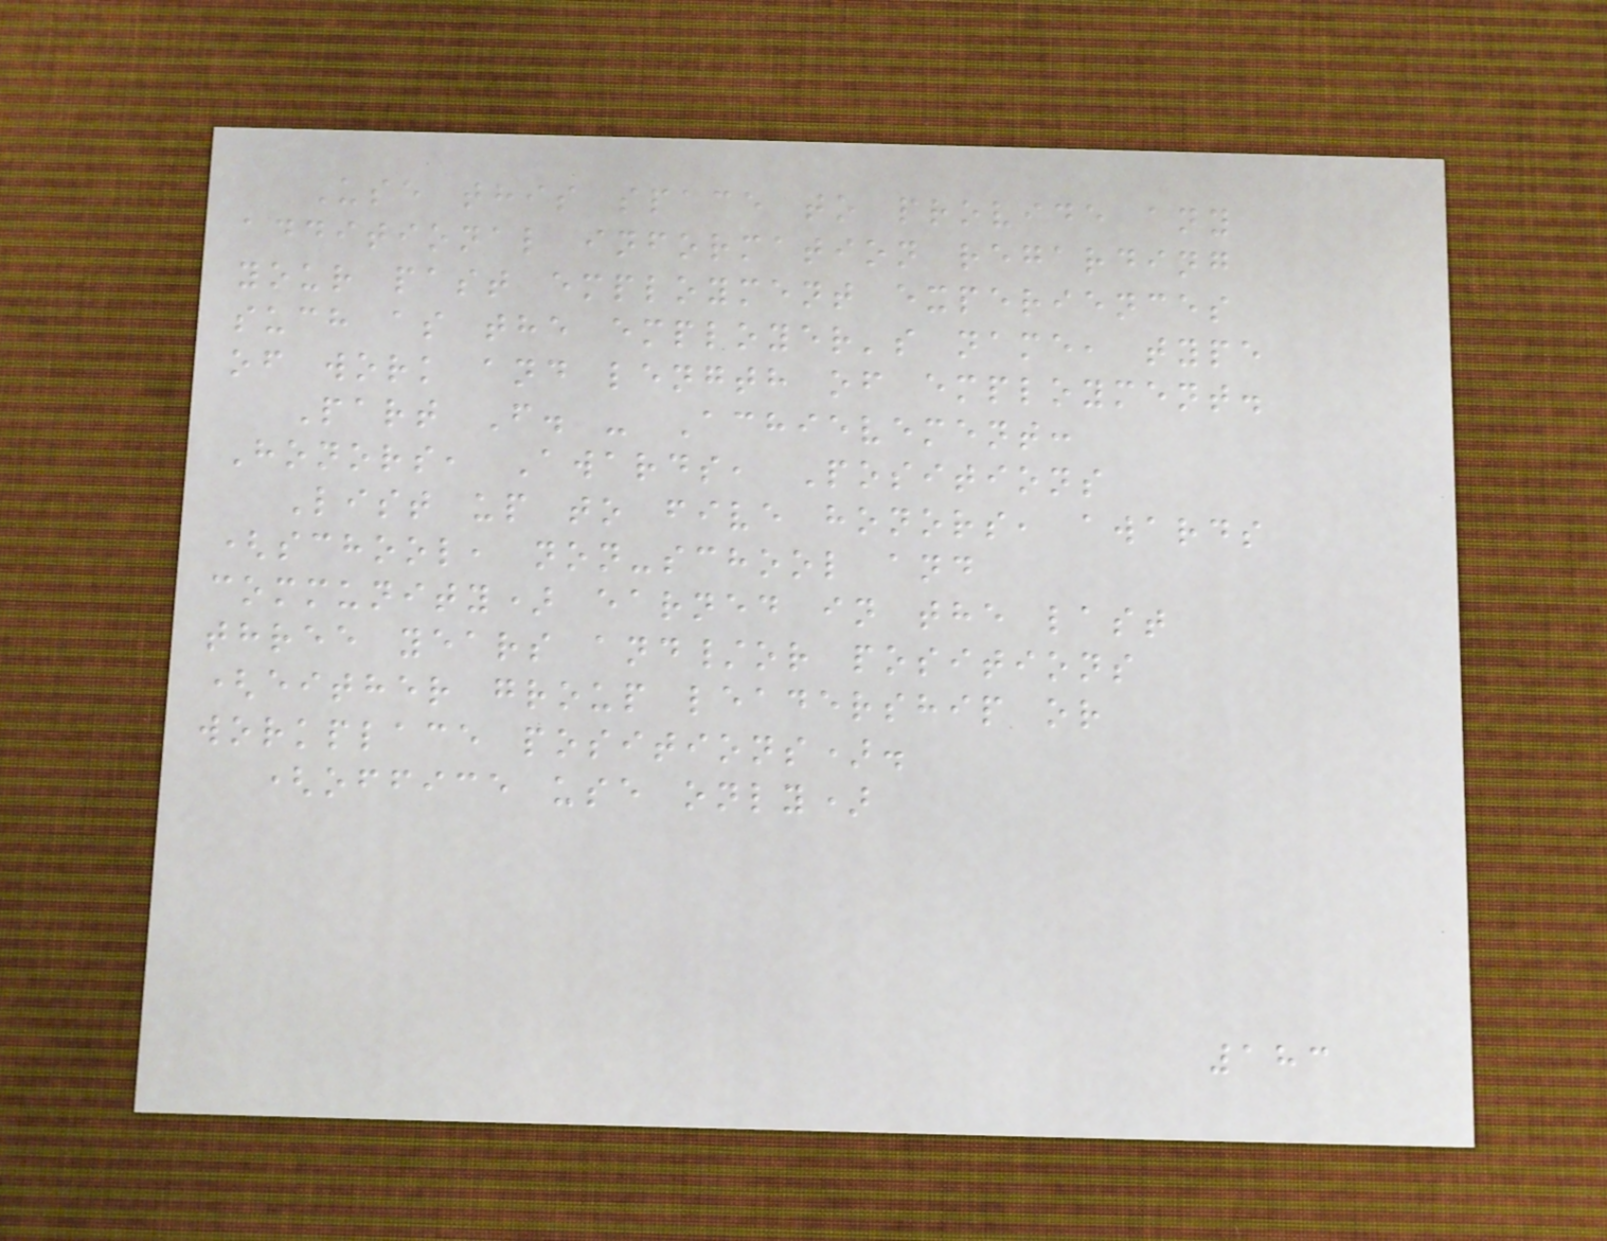Use this space to provide any
additional information regarding
your past employment experiences
such as the employer's name, type
of work and length of employment.
Part F. - Achievement:
Honors, Awards, Positions
List up to five honors, awards
(school, non-school and
community) earned in the last
three years and/or positions
(either group leadership or
workplace positions).
(office use only)
183
